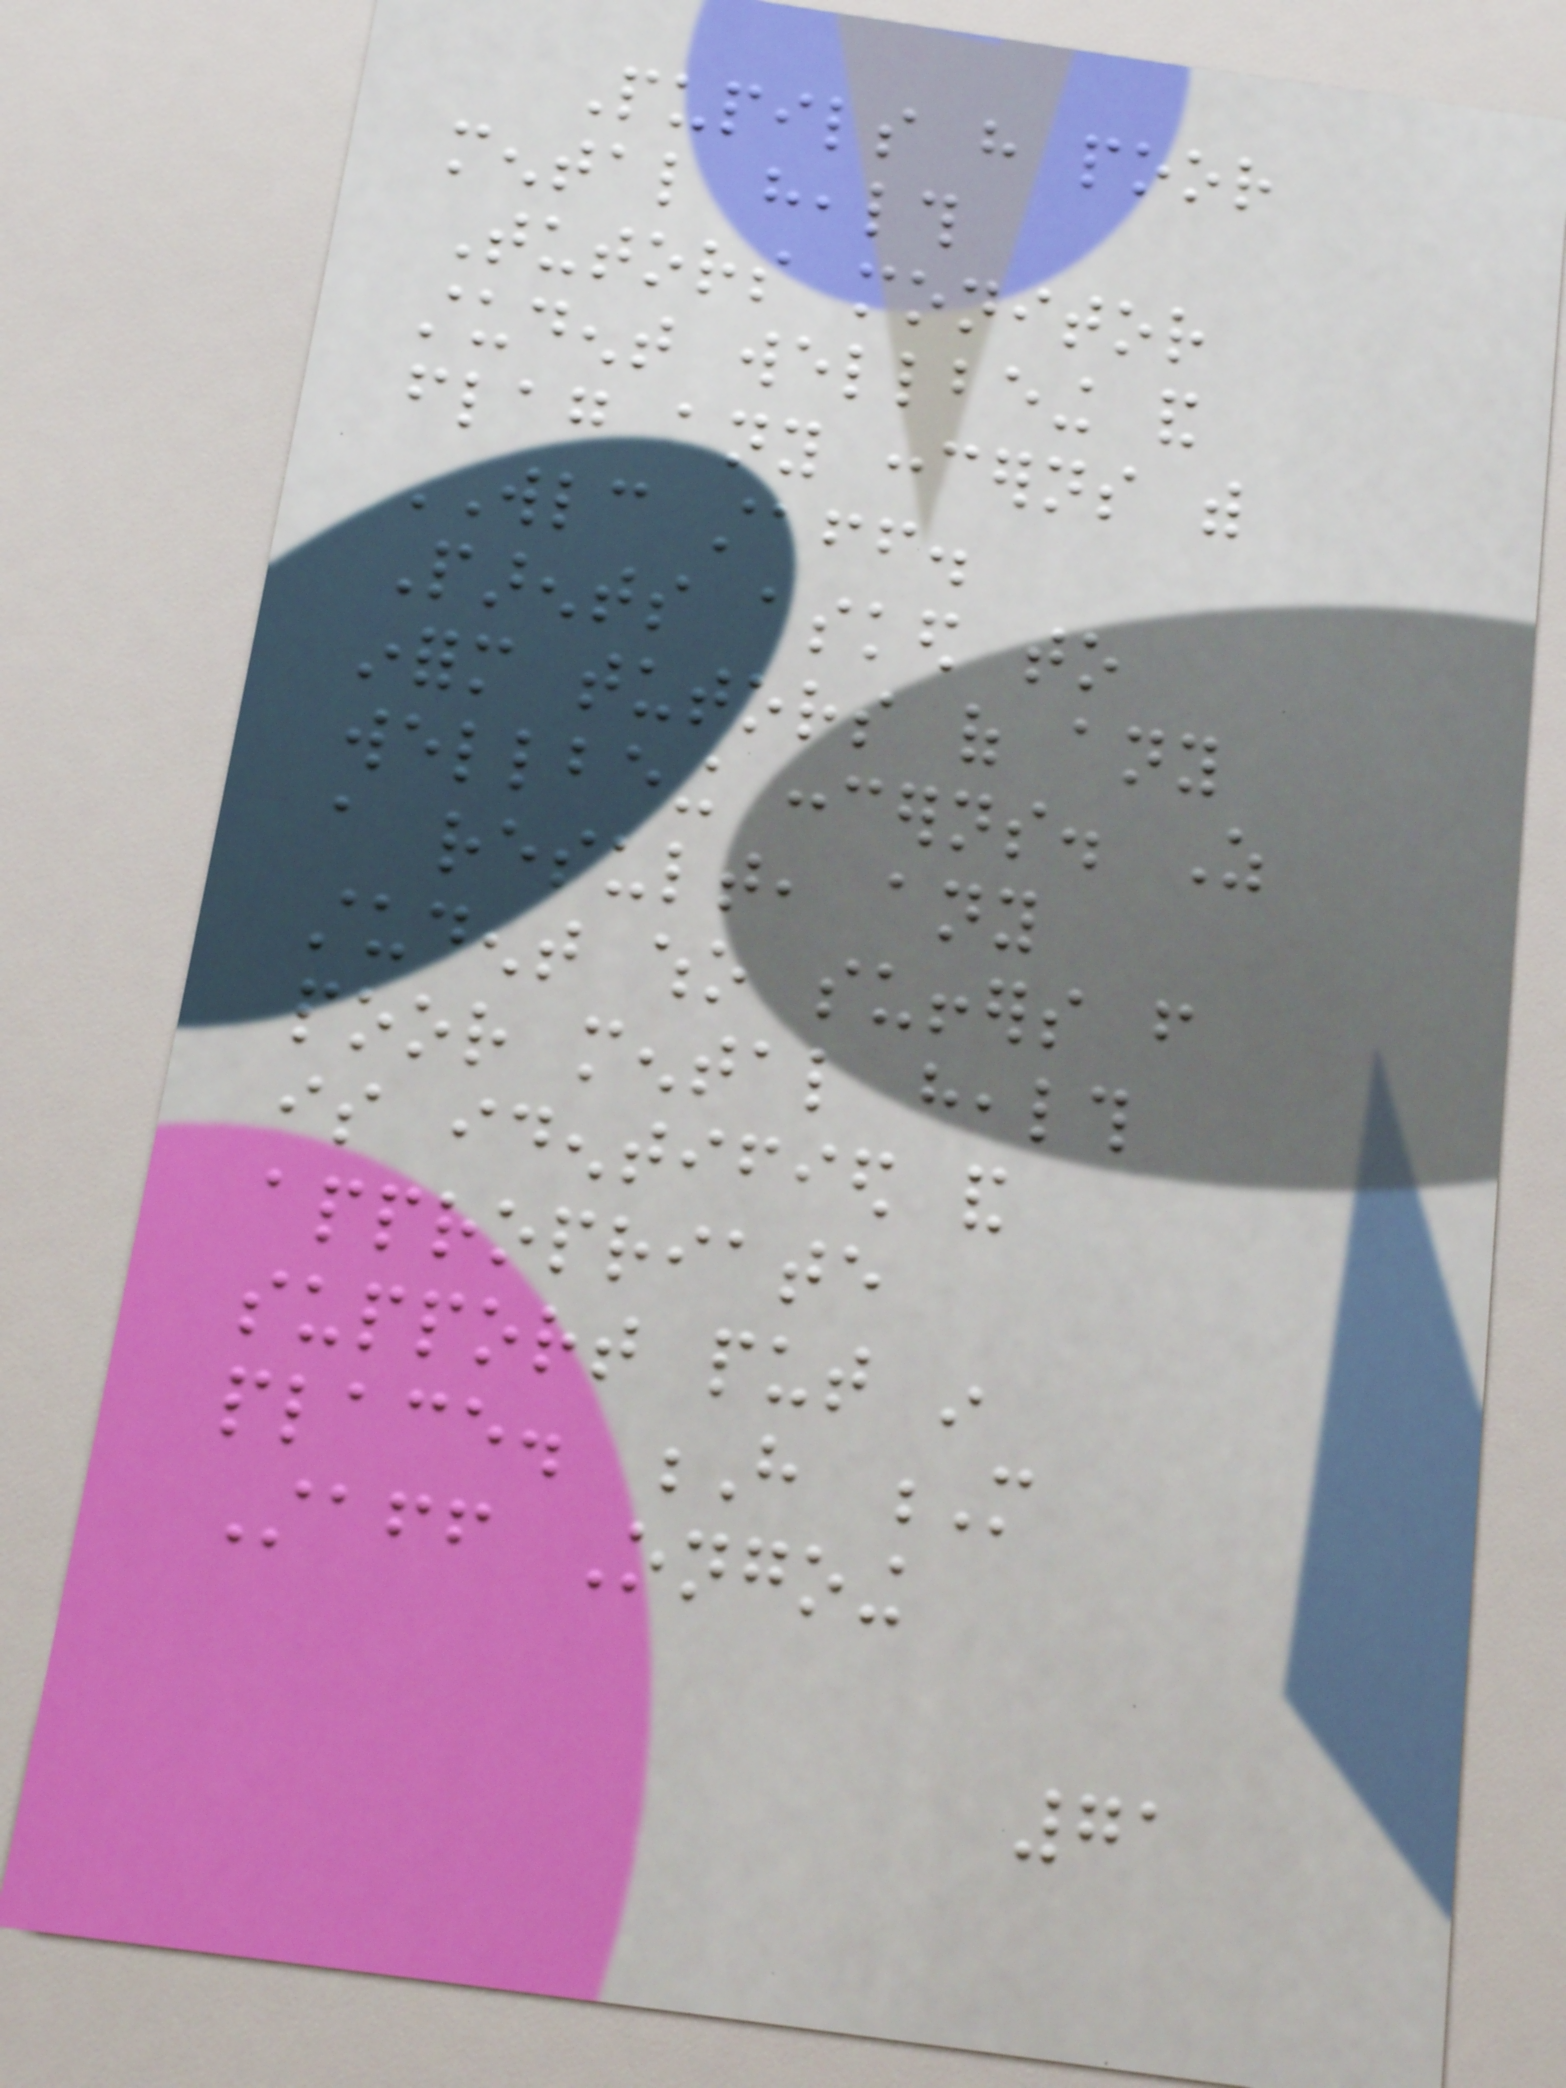Pupils have poor
mental health
Tutors monitor
student wellbeing and
flag any concerns with
WLC staff.
Parents asked to
inform tutors of any
wellbeing concerns. As
a result, any
student who suffers from
poor mental health
is identified and
appropriate
support put in
place. H M
Staff Ongoing
71
